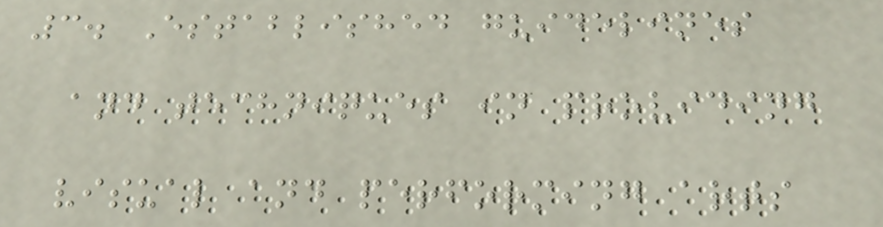3. Established guidelines
and techniques in providing
visual and performing arts
